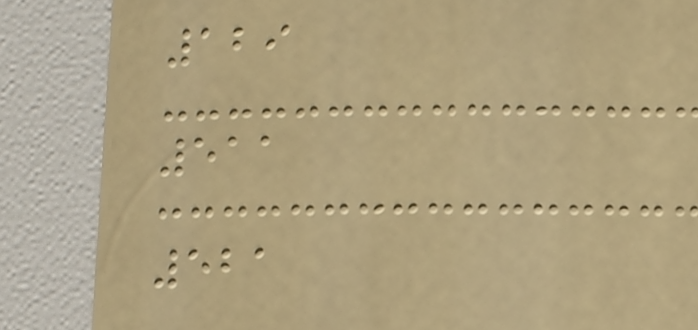129
511
521
